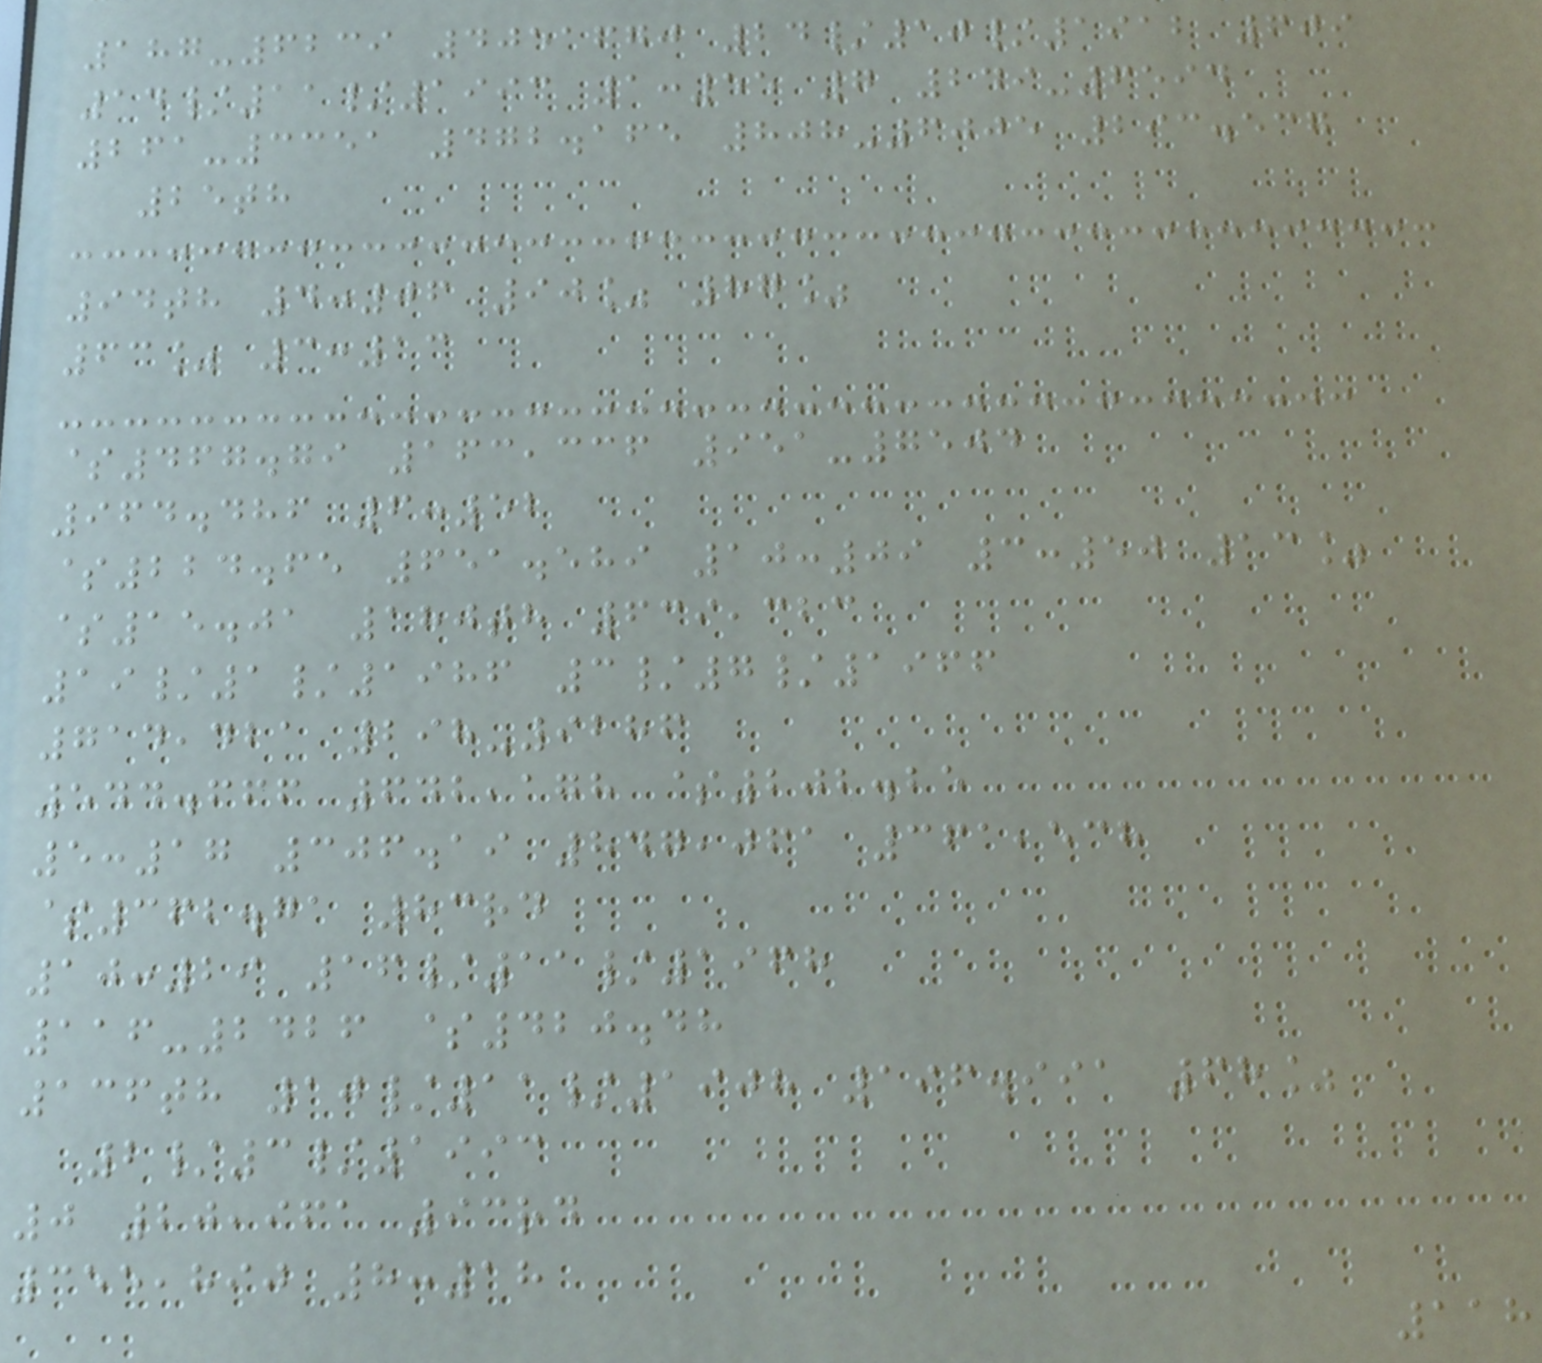187-6239 4051670 24/10/1912 609
14/11/1993 1:55 7 249-6594
261-3351 472.165 808-6005 293.537
25th
94th 4:06 90% 87%
63% 3:13
$467.79 163,336 951-7504
964.486 6:52
$224.65 651.589 10:09 3:50 13%
$15.01 180th 639,323
19/1/1986 3/7/1966
714,421 298-9286
544.666 642,178 $202.25
5:17 306.19 847,061 361,538
$362.71 83rd
10:29 16/11/1968
116-2426 $420.48
136th 10/11/1908 196.991 68%
2/3/1993
0 20,961 93rd
355,890 8:18
118
